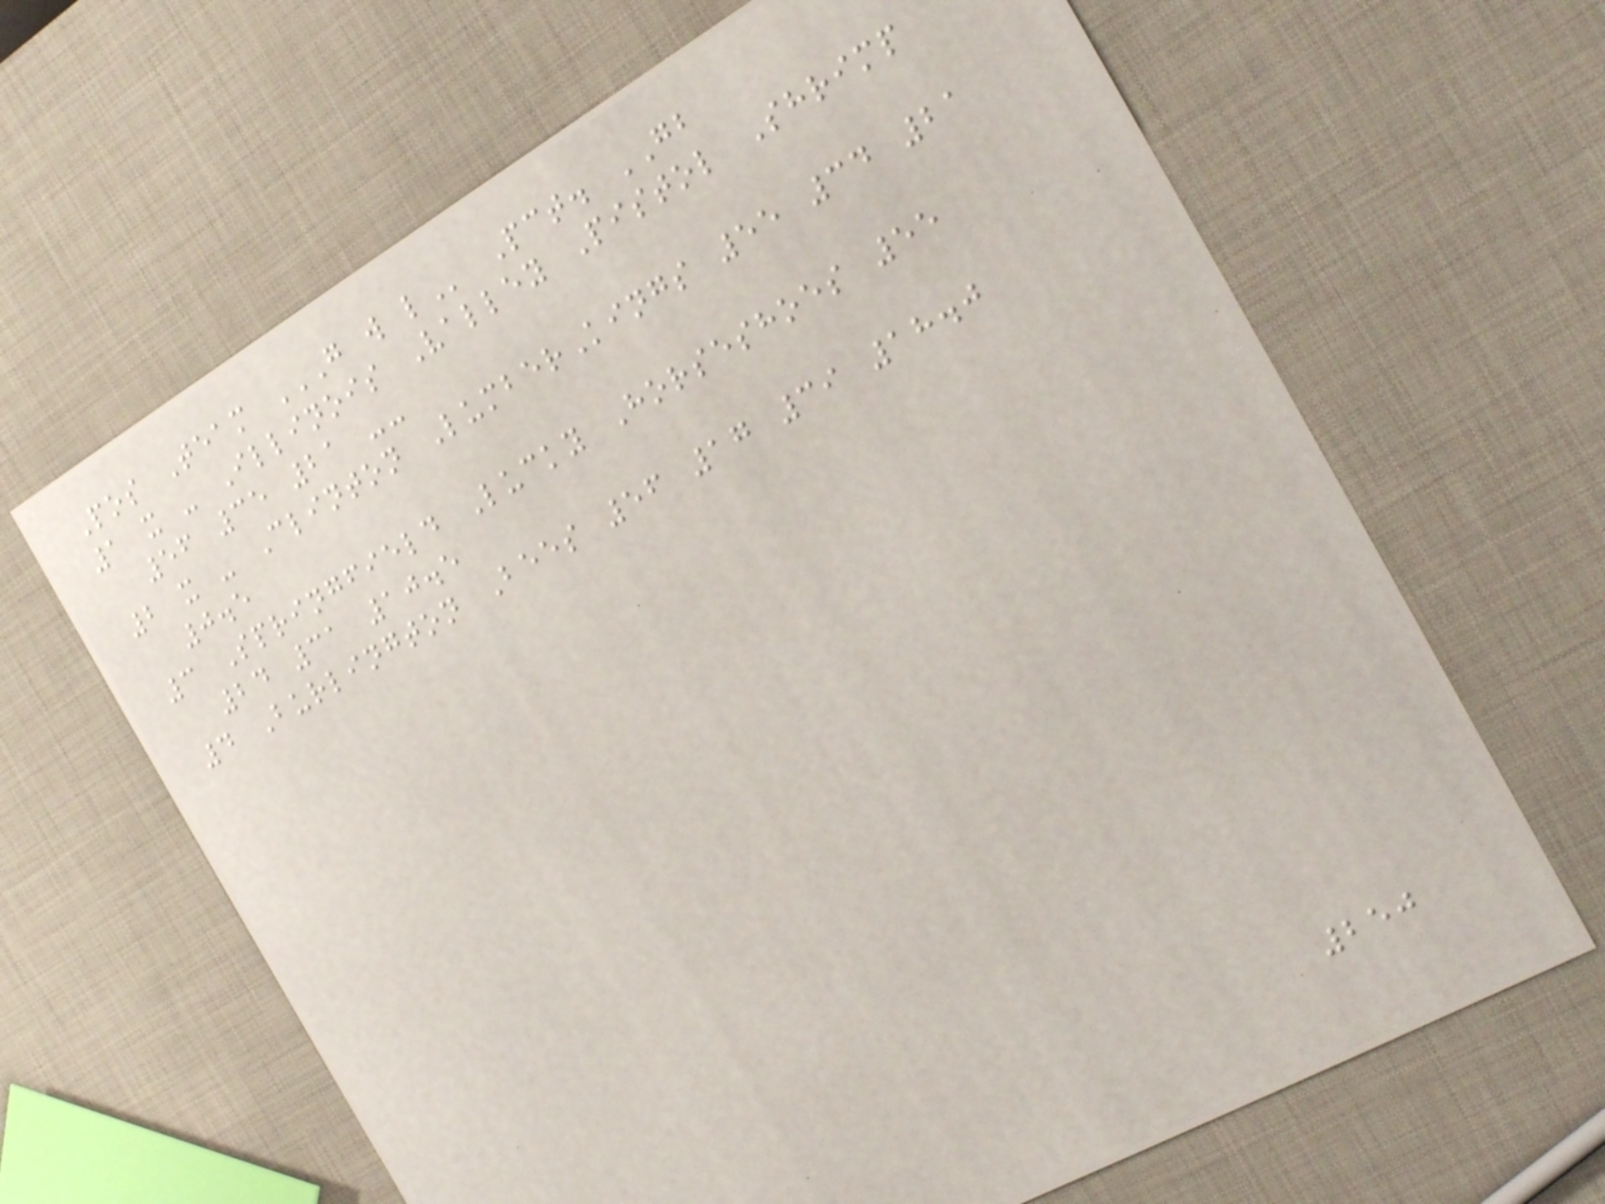Pos Team G W L Pct. GB
1 x - Illinois Valley Pistol Shrimp
56 35 21 --
2 x - Clinton LumberKings 55 34 21
0.5
3 Springfield Lucky Horseshoes 55
24 31 10.5
4 Burlington Bees 56 17 39 18.0
250
